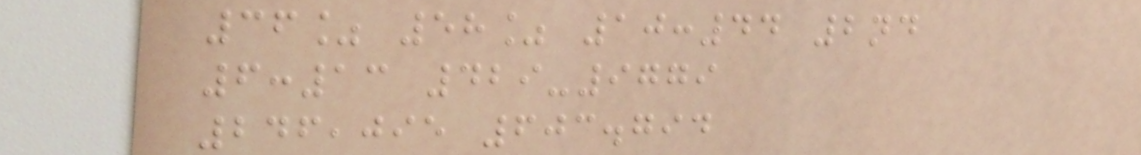36% 58% 10:44 2nd
6:13 429-9779
246,095 603.794
